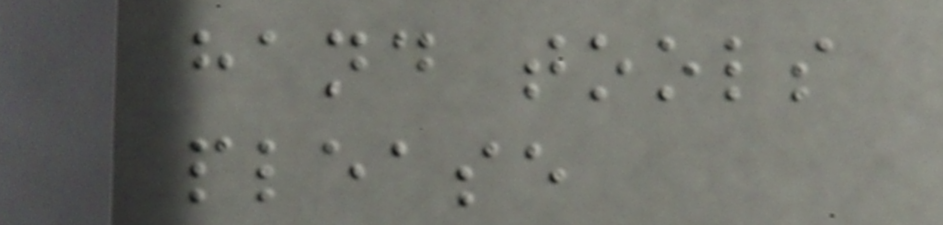hand tools
please
